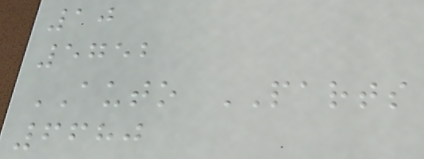10
5752
AUTO PARTS
6680
